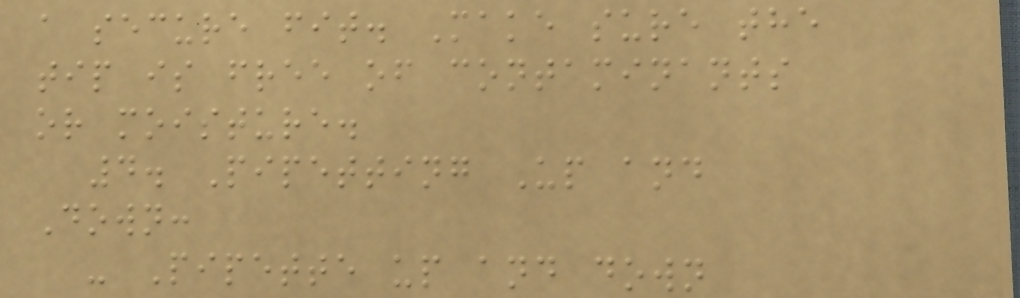a secure fit. Make sure the
tip is free of contaminants
or moisture.
4. Pipetting Up and
Down:
- Pipette up and down
